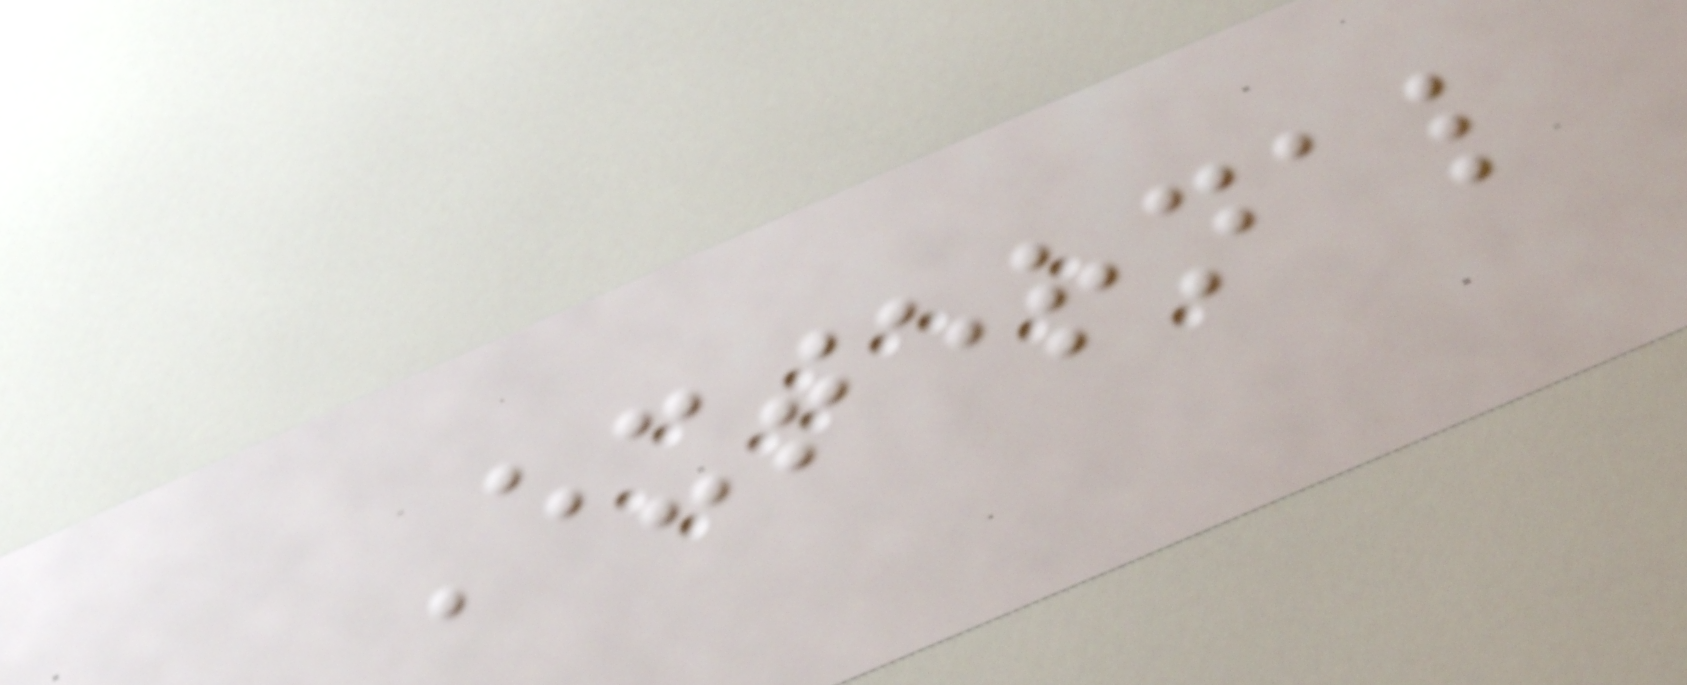External
